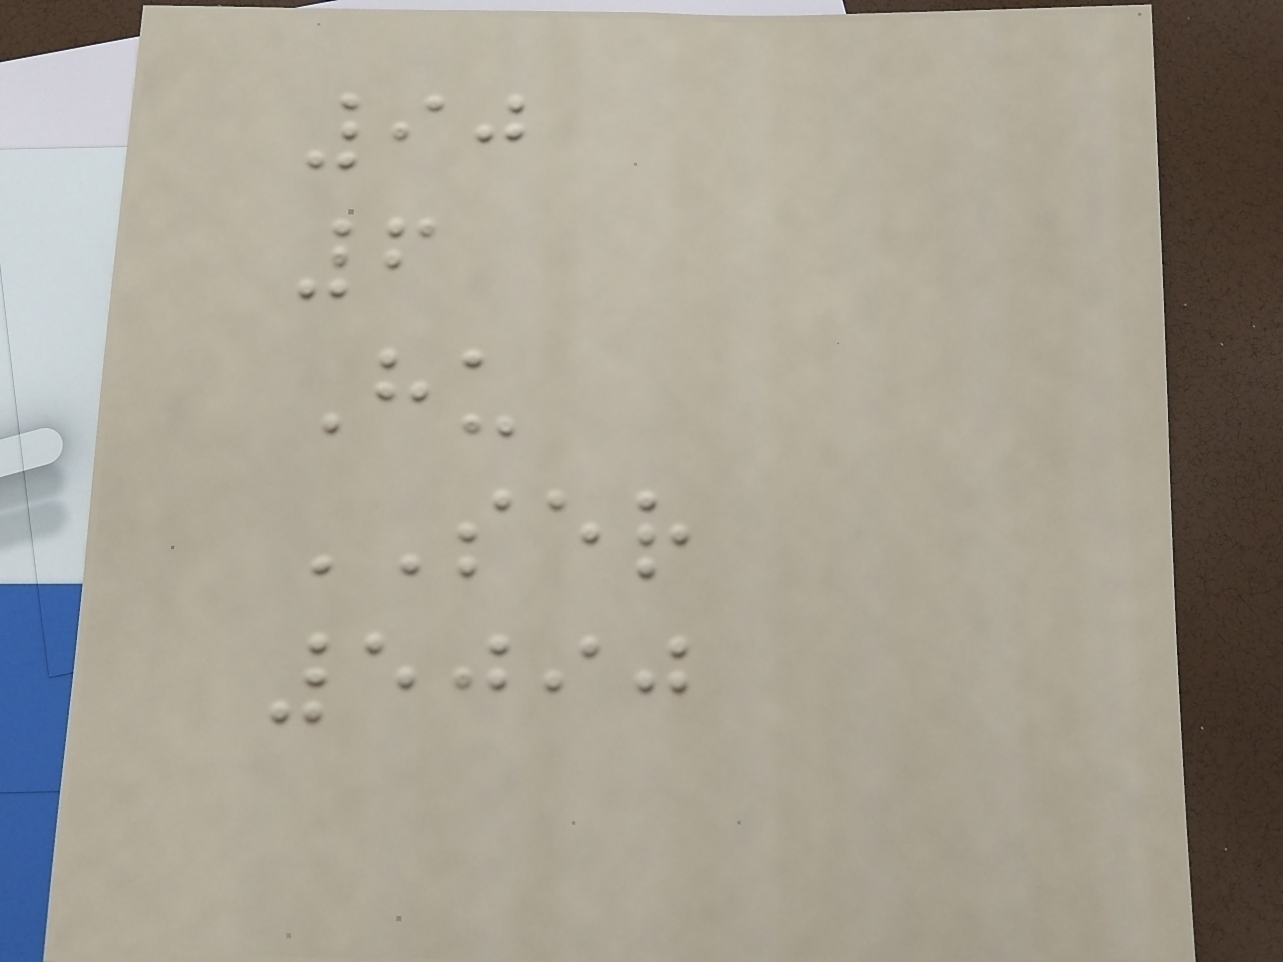90
6
Hu
SER
5090
